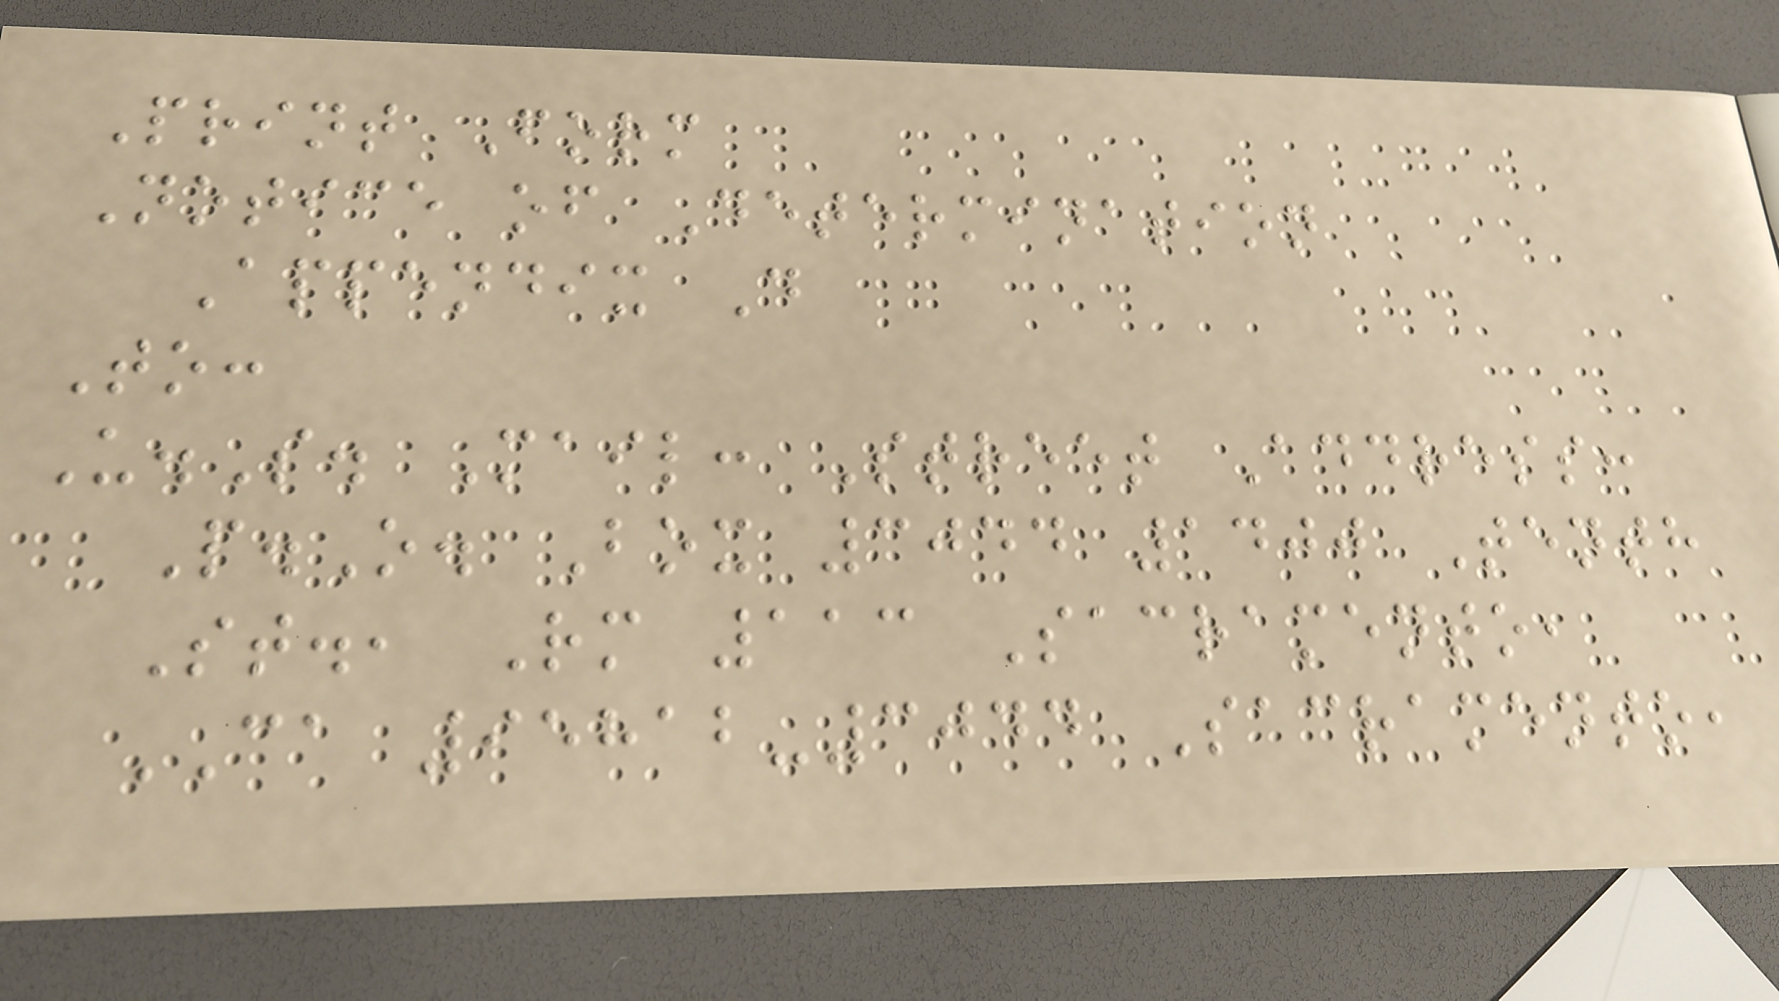Print Form
Notice of Determination
Appendix D
To:
U.S. Mail: Street Address:
P.O. Box 3044 1400 Tenth
St., Rm 113 Sacramento,
CA 95812-3044 Sacramento,
